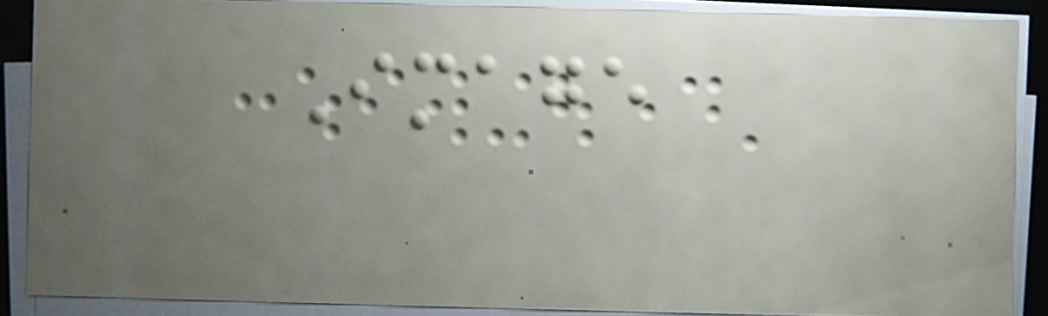Image
